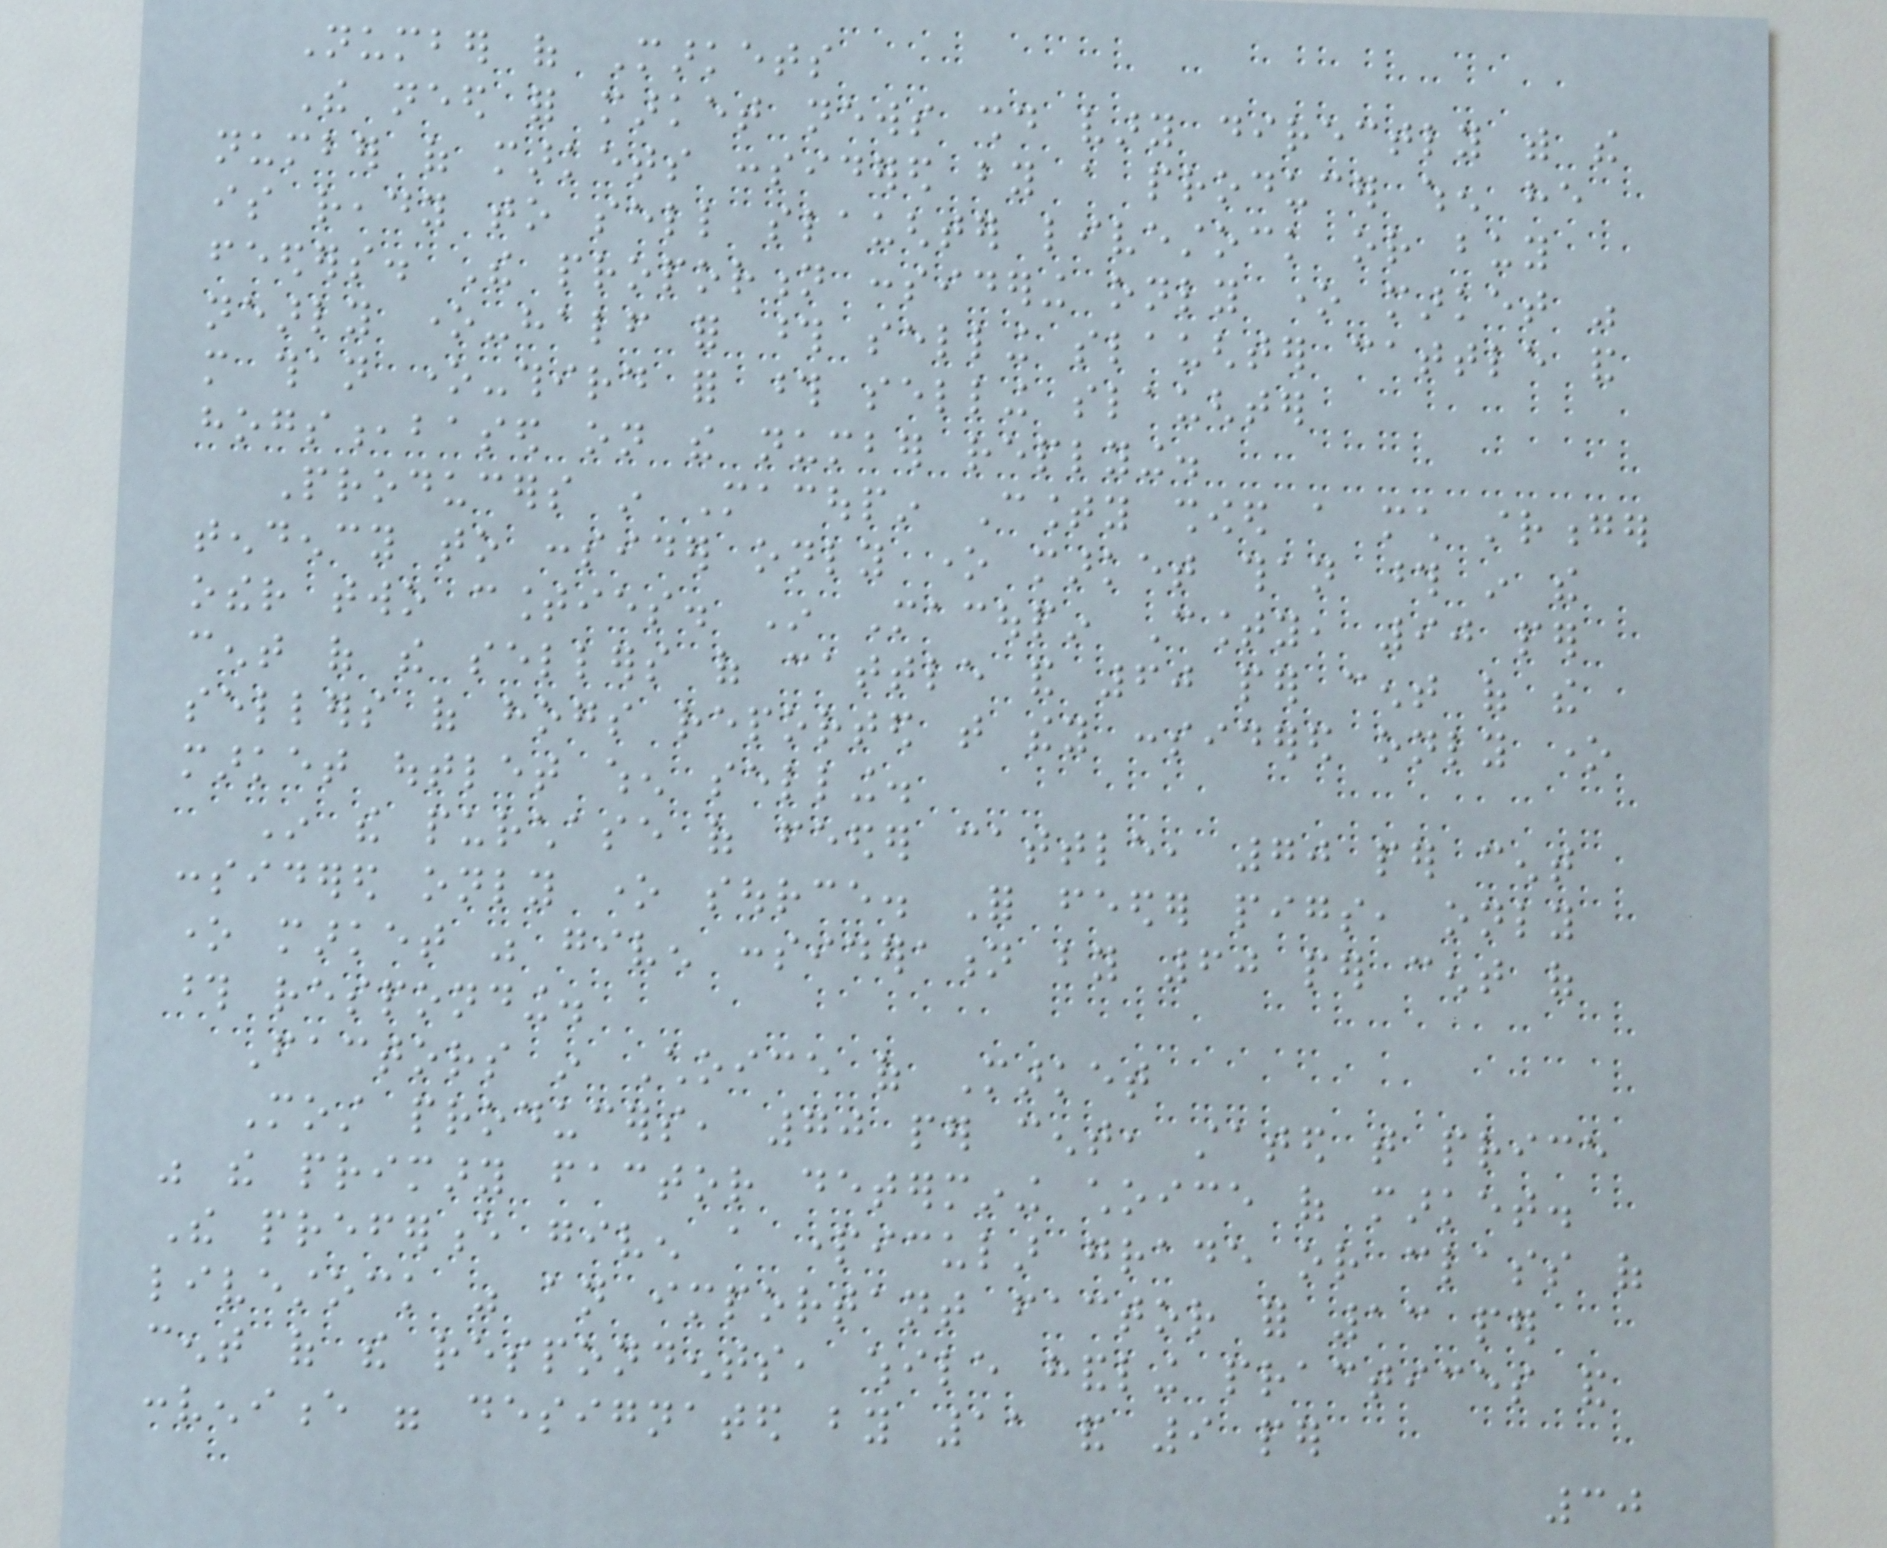Number of Markets
The need for market news should vary directly with the
number of markets considered by a producer when he
is ready to sell slaughter livestock or buy
feeders. The proportion considering only one market was
nearly one-half for those selling slaughter cattle and
more than one-third for those selling slaughter
hogs,based on the number replying.
Producers in Macoupin County showed a much stronger
tendency to consider only one market than those in the
other two counties. In Macoupin County, 90 per
cent of the sellers of cattle and 60 per cent of the
sellers of hogs reported that they considered only one
market outlet when selling.
In the purchase of feeder cattle, 70 per cent
considered only one source. For feeder pigs, only
one market was given consideration by 60 per cent of
those responding.
Factors in Choice of Market
Most producers, 70 per cent, stated that price
was the primary factor determining choice of market.
The preference given a particular grade or class of
livestock was an important factor for 13 per
cent of the respondents, while handling practices and
convenience were designated by 11 and 9 per
30
